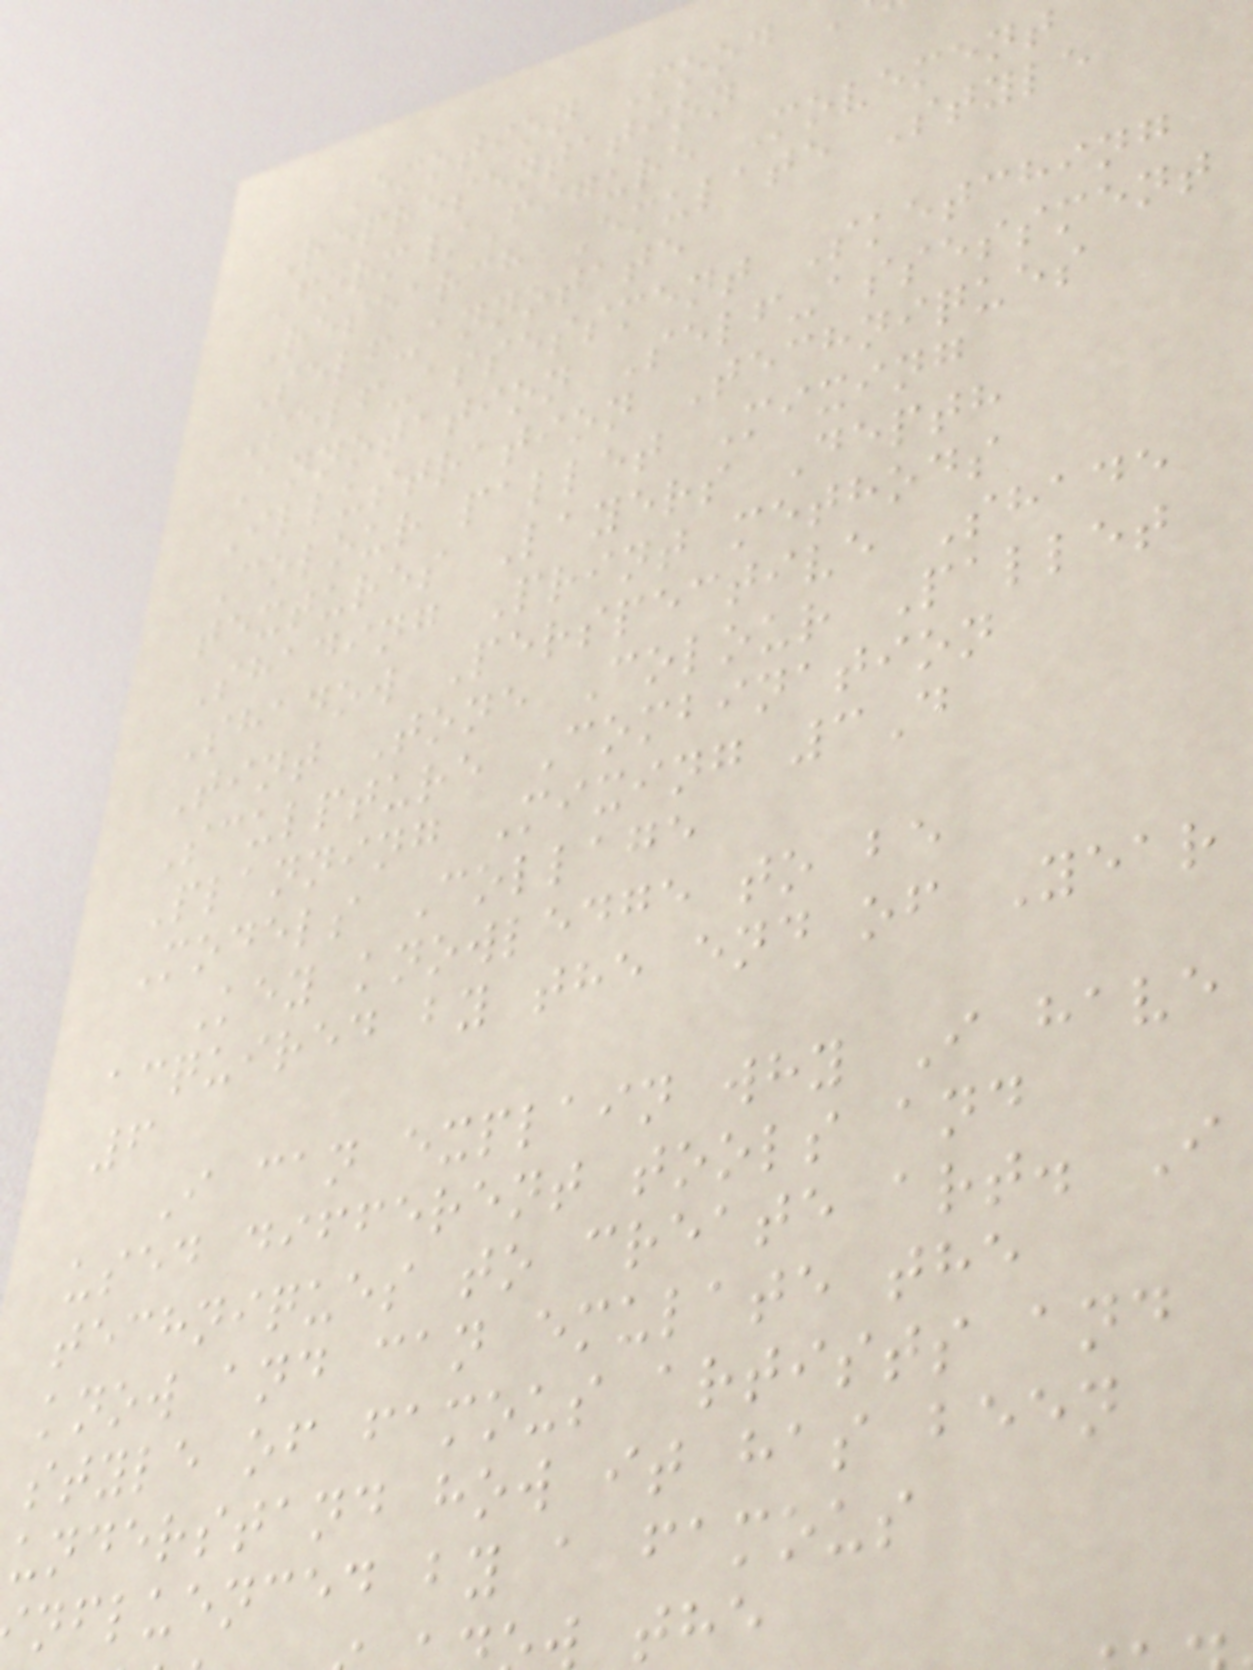Emotion Mood
Representation
Form/Figure Movement
Research Emulate Style
Self-annotate
Self-assessment Sketching
Annotation Self-assessment
Illustration Techniques
Colour pallet Mixing
textures Layers Depth
Shading Print methods
Shadow Perspective Shade
Tint Tone Colour Pallet
Sculpture Combination
Planning Mixing 3D
Models Collage
Key knowledge to be
acquired by the end of Year
6
I can explain why I have
used different tools and
techniques to create art. I
know and can emulate the
style of famous artists and
understand how it has been
nfluenced by a famous
